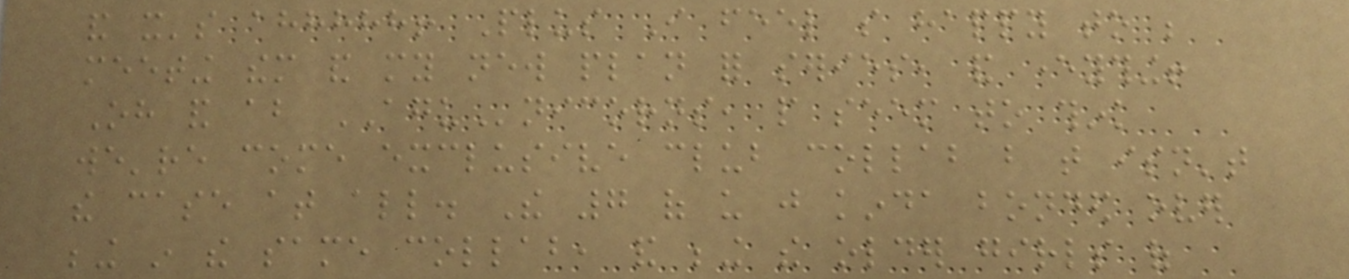and it's ahhhhh! Plus I feel so happy to be
meeting them and my new plan for series, and everything!
Oh and about AGUnicorns, people seem to think
we're come exclusive club collab but that isn't
the case at all. The 7 of us just kinda bonded over
being in the same collab, and being the older girls of
